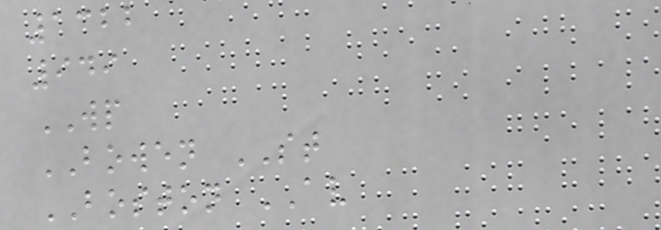1322
949
WP
BOWEN ST
BOSTON AV
